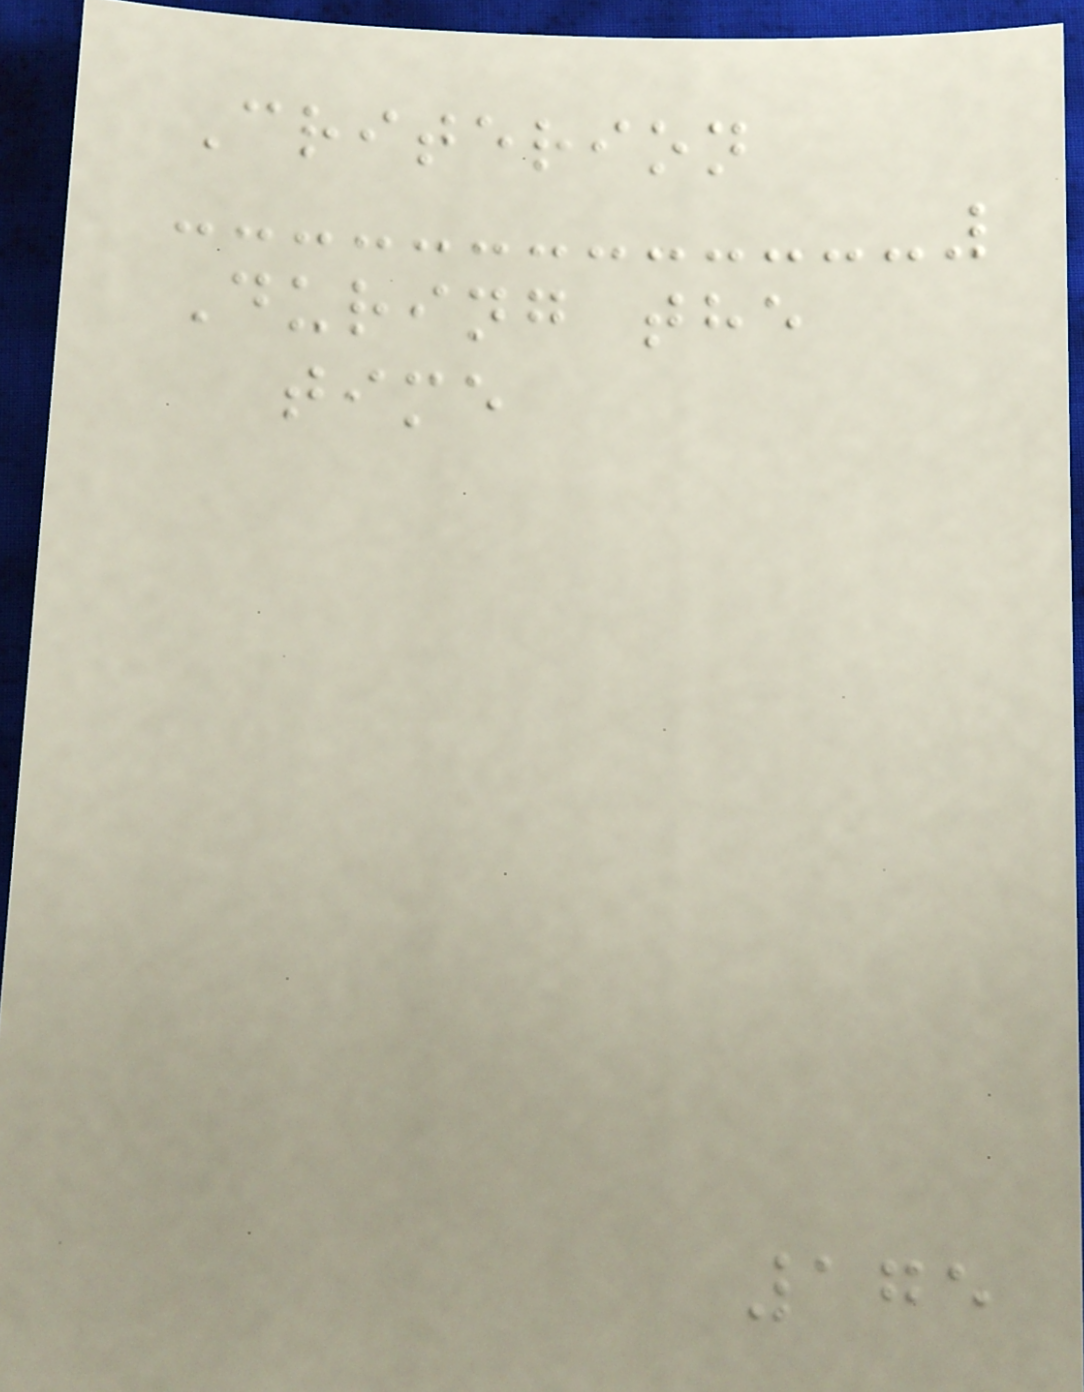Criterion
During the
time
175
